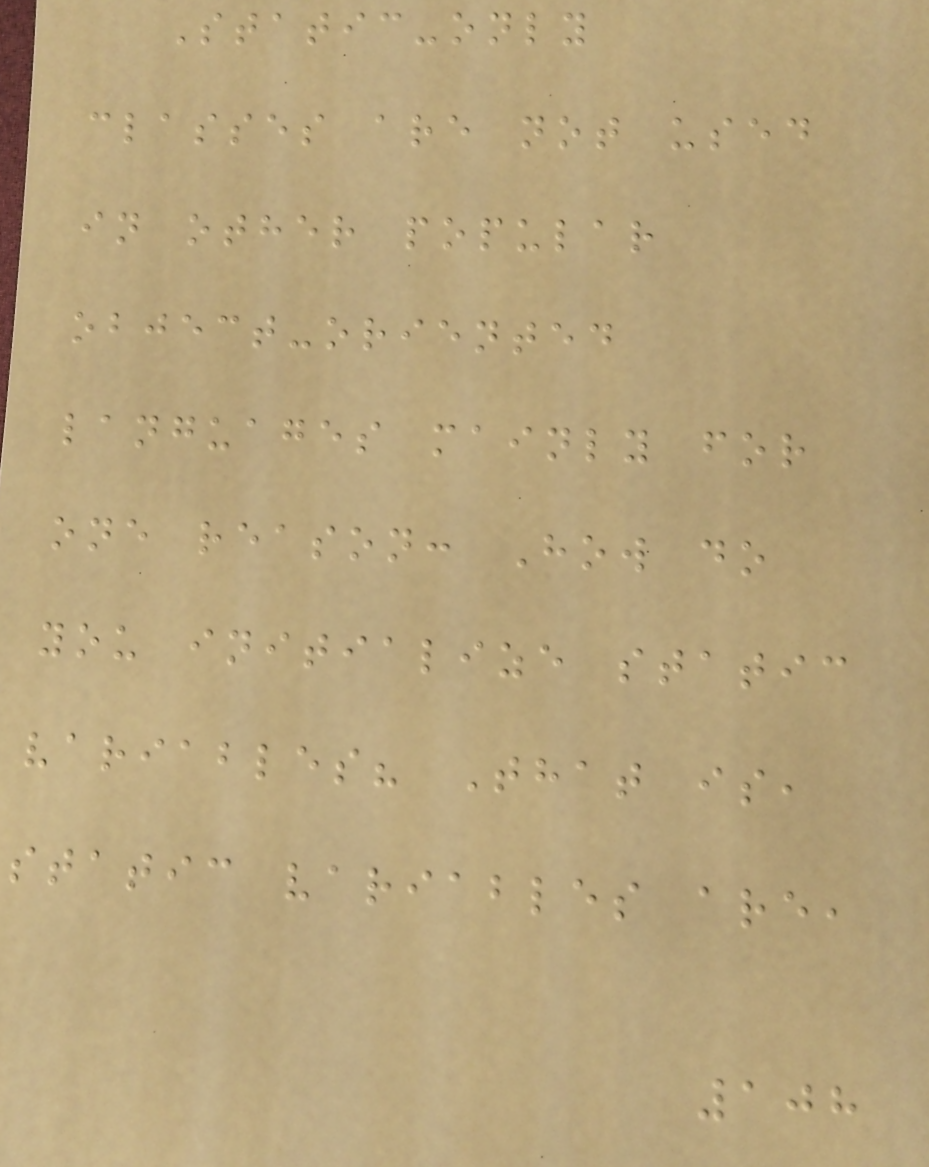Static-only
classes are not used
in other popular
object-oriented
languages mainly for
one reason: How do
you initialize static
variables? That is,
static variables are,
108
